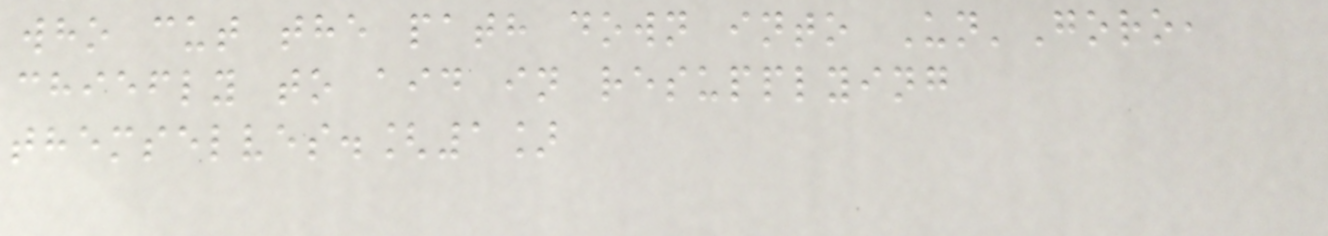who cut the path down into Un'Goro,
chiefly to aid in resupplying
themselves.[1]
